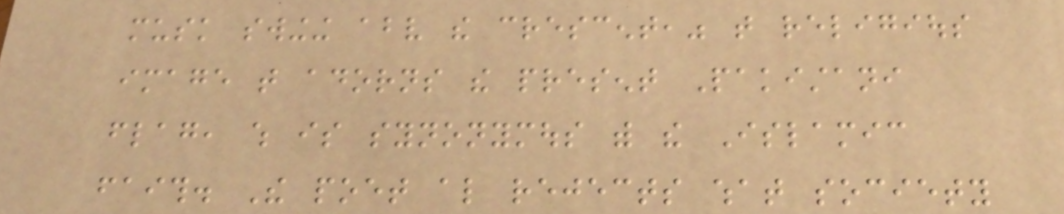musk swinging above the crescent," that religious
image that adorns the present Pakistani
flag, which is synonymous with the Islamic
faith. The poet also rejects what society
